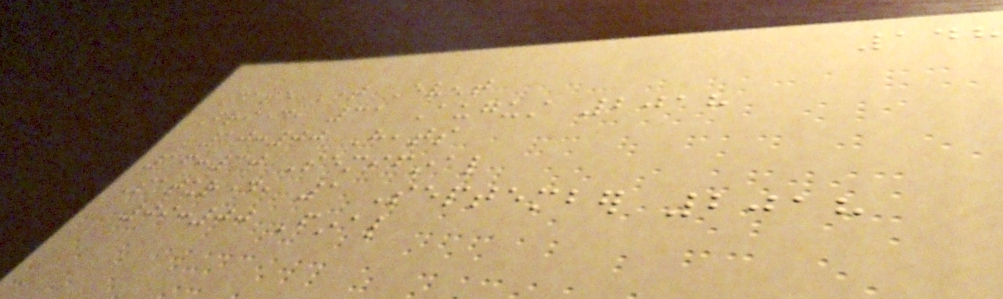148
Date Time Event
Friday, 31 August 2018
10:00 Heats
16:30 Semifinal
Saturday, 1 September 2018
09:00 Final
